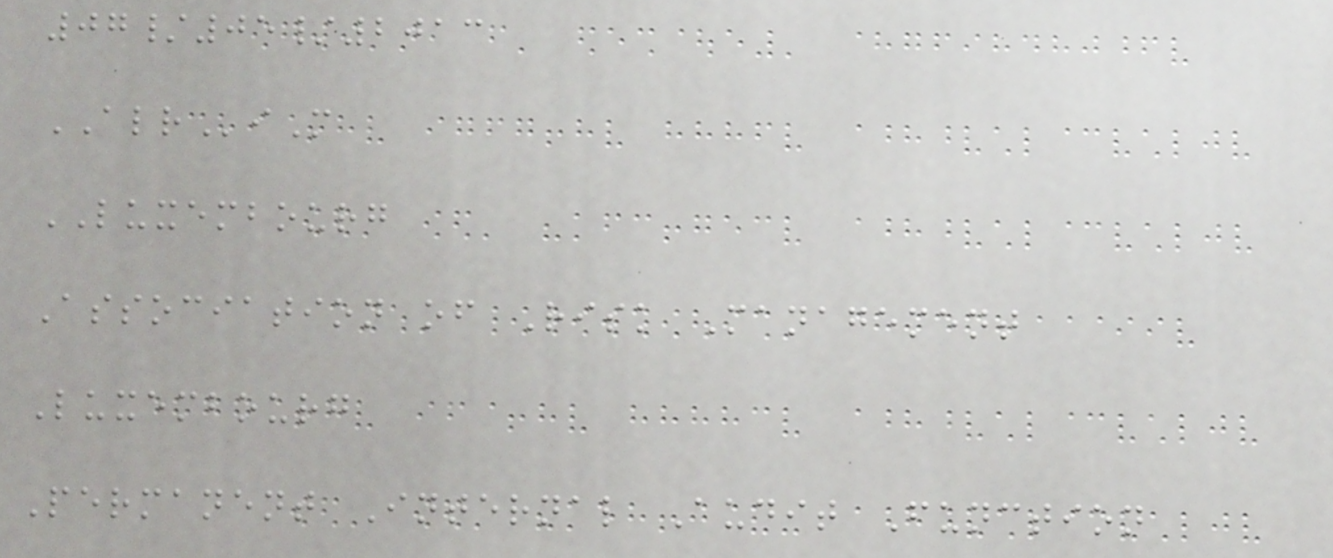07/05/2013
ALRiM
LUXEMBOURG
Association of Risk Management
Luxembourg
Permanent Internal Audit Function
